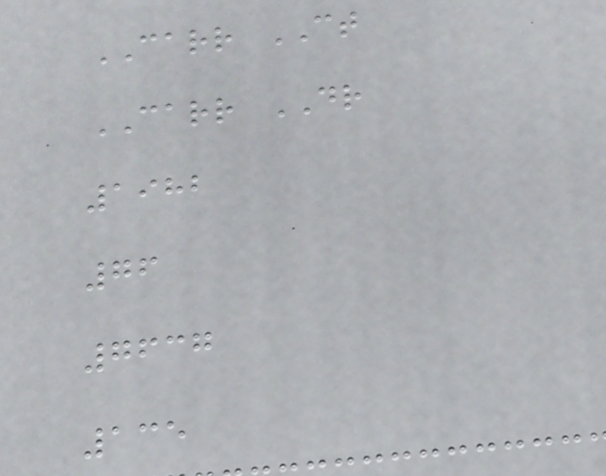CARR CT
CARR DR
1982
76
7637
135
